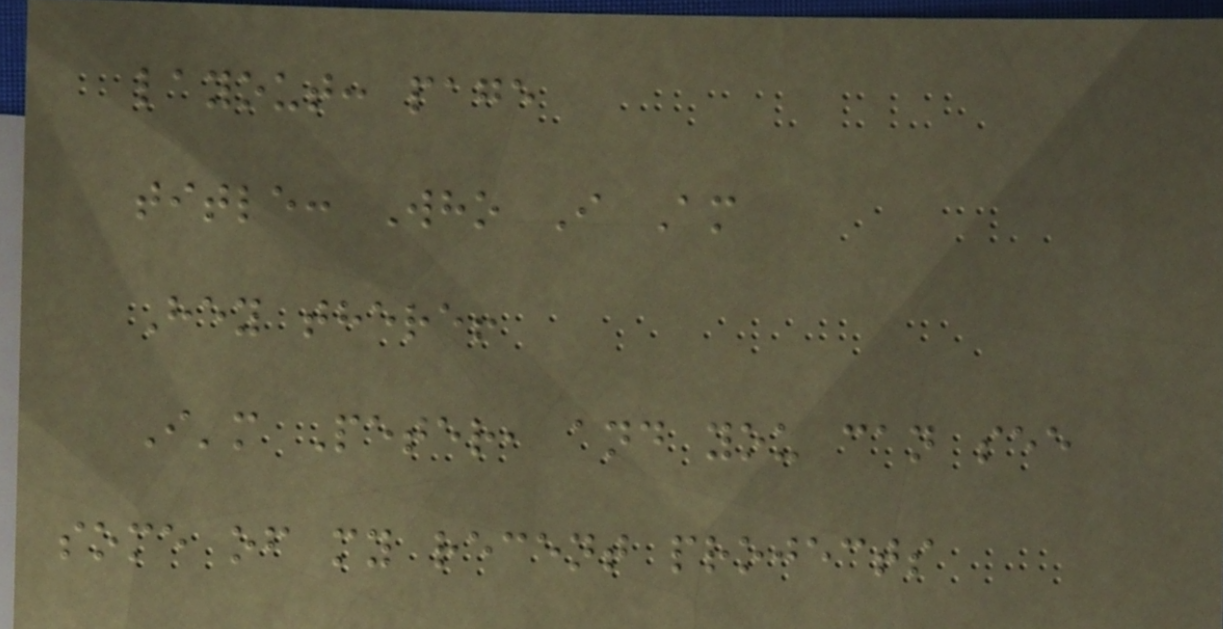layout: page
title: Who I Am
Hey there!
I'm Peter, and you can see
some of my recent projects
